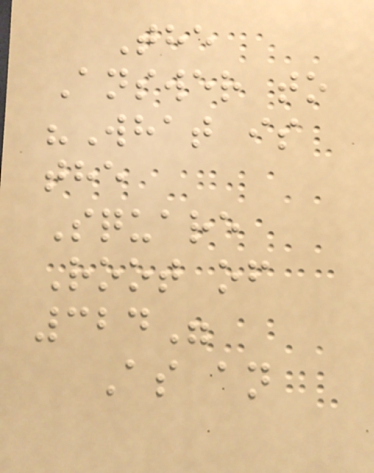The
Answer to
"What is
the
Square
Root of
324"
As an
